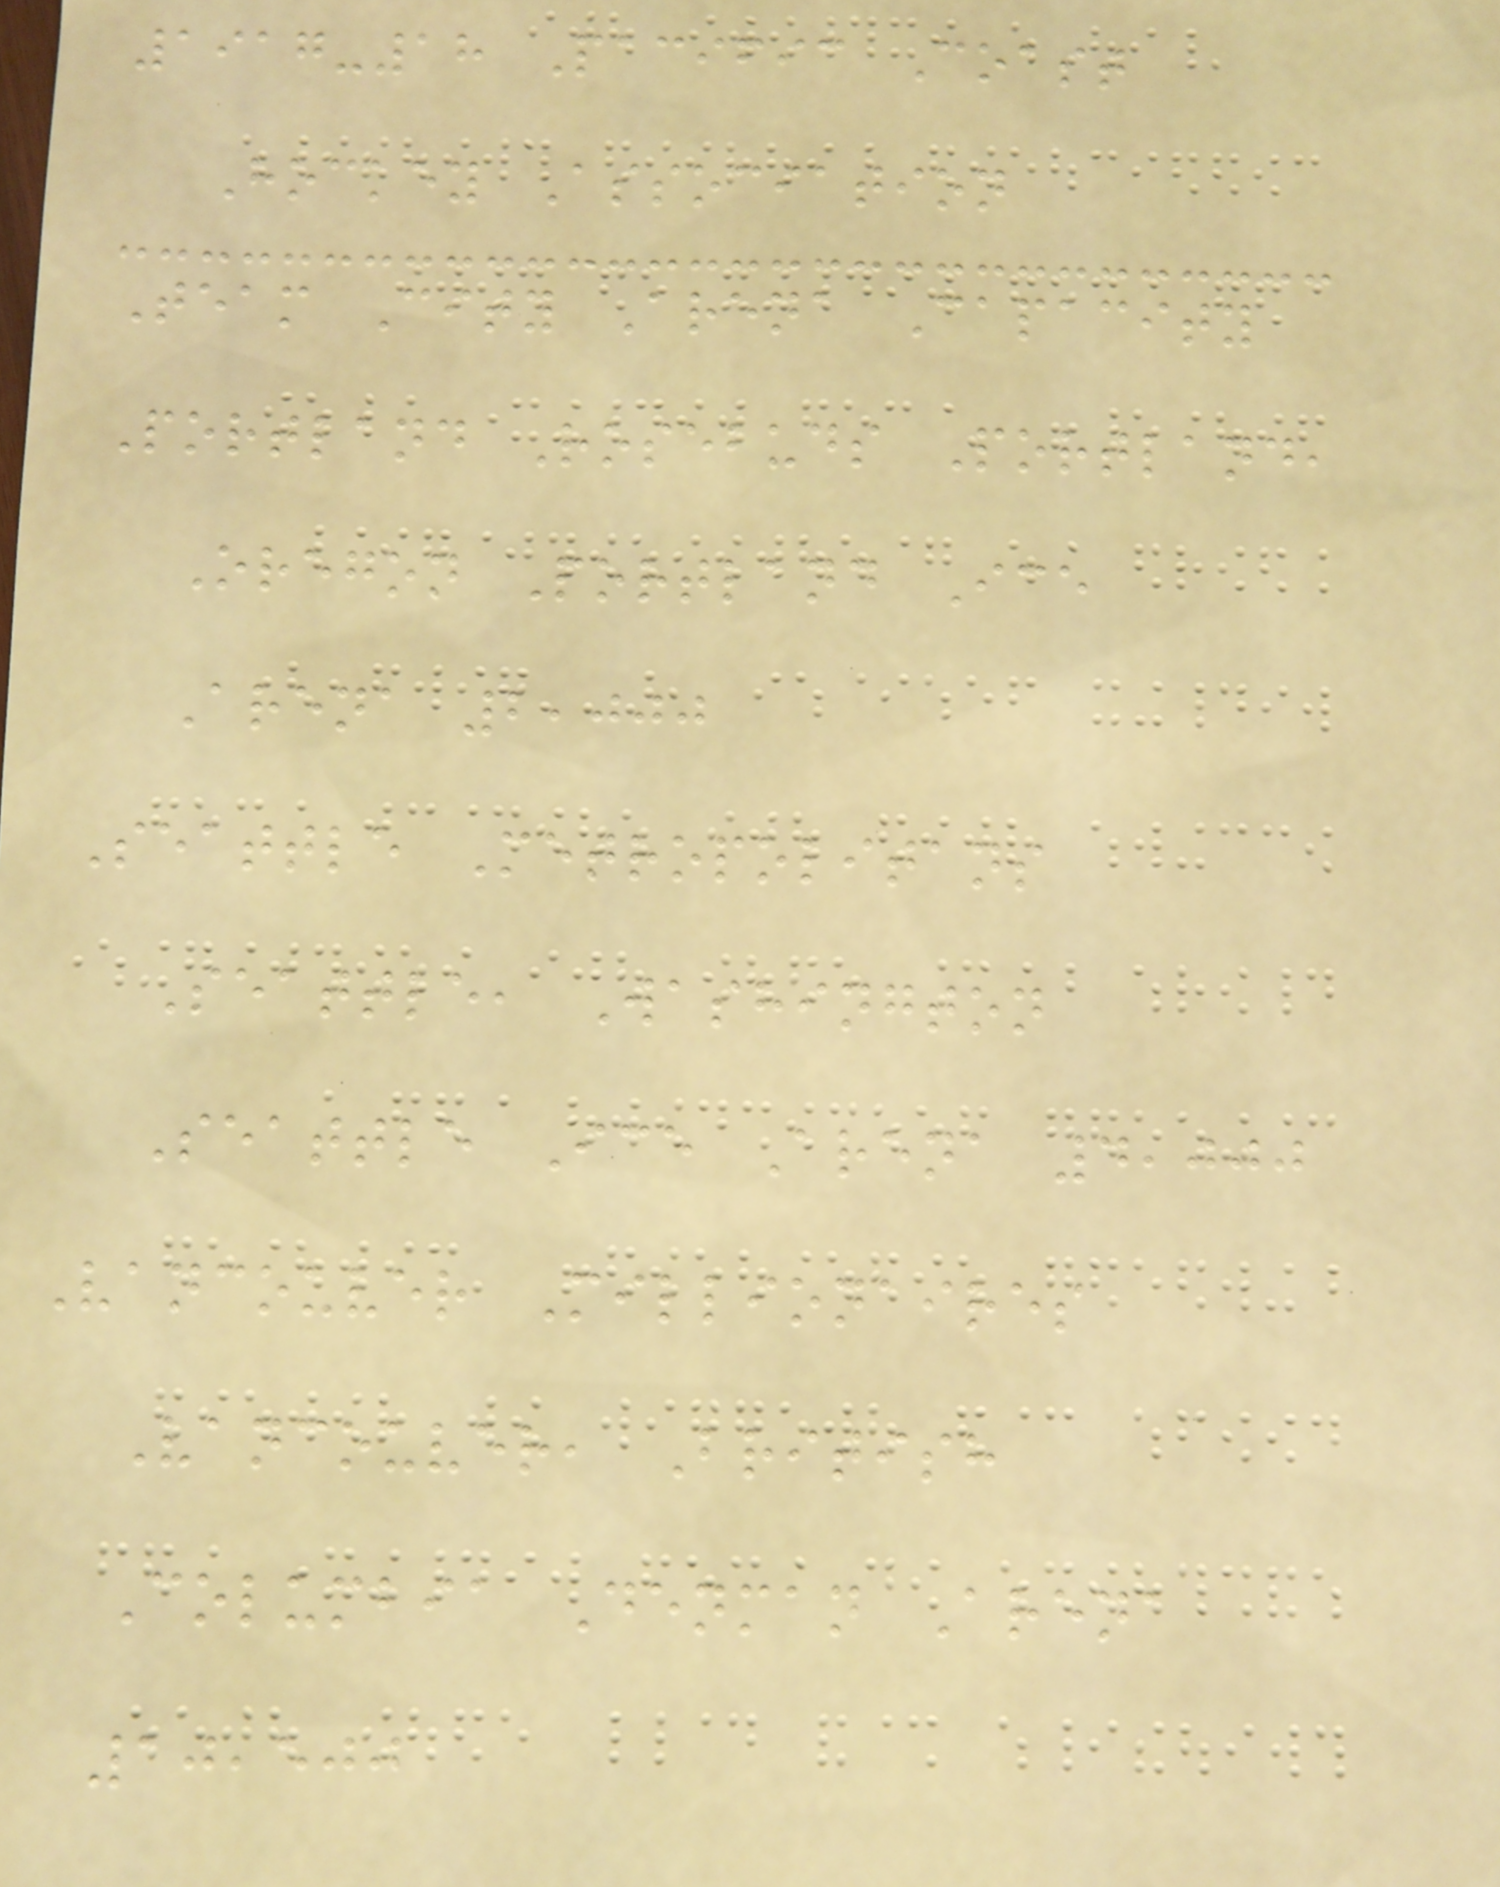1917-18 Pacific Coast
Hockey Association
Team City Arena Capacity
Portland Rosebuds Portland,
Oregon Portland Ice
Arena 2,000
Seattle Metropolitans
Seattle, Washington
Seattle Ice Arena 4,000
Vancouver Millionaires
Vancouver, British
Columbia Denman Arena
10,500
